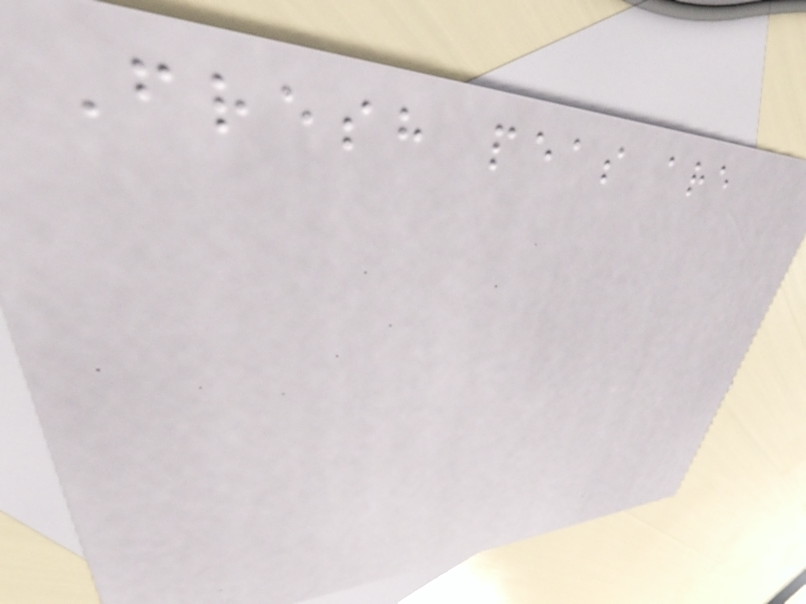Fresh peas are
